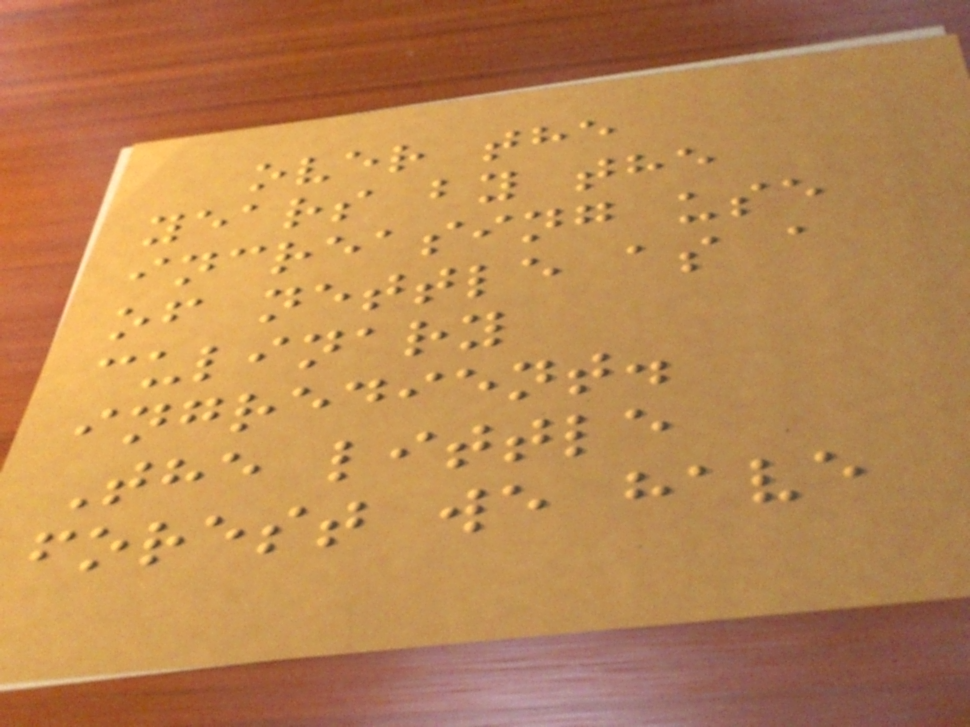over the
years by the
increasing use
of nettle as a
culinary
ingredient.
The little
forest we have
